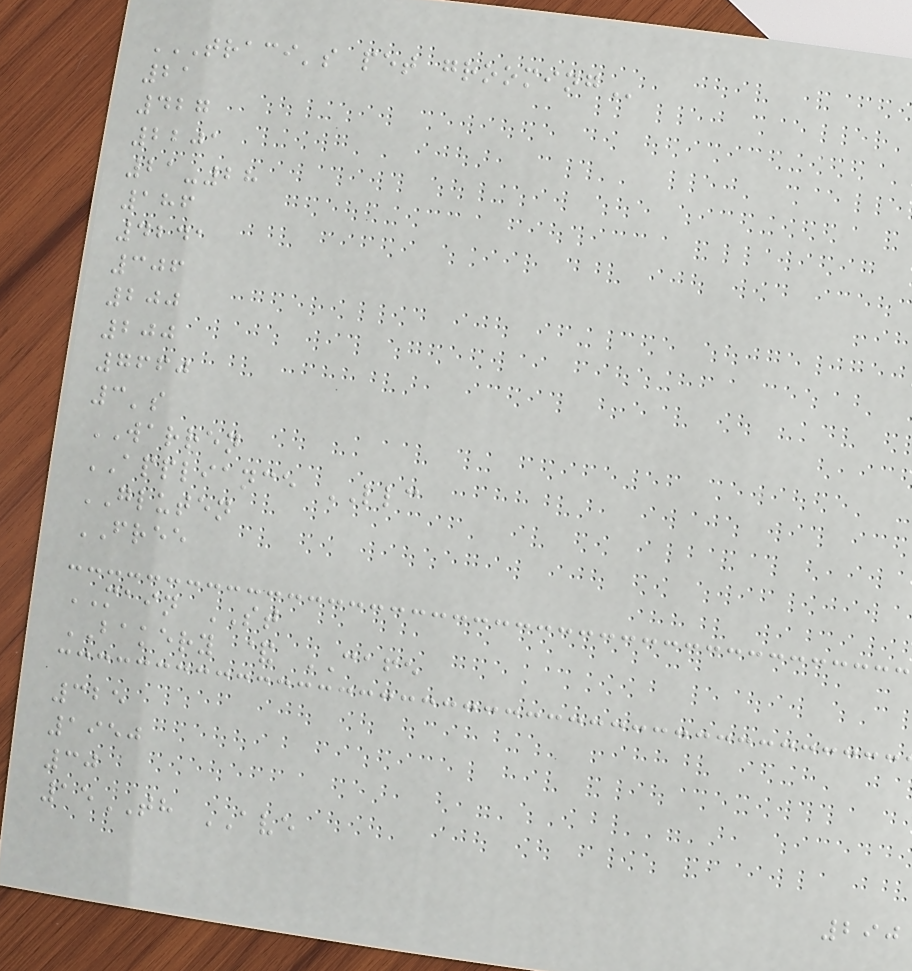TRACI'S PET GROOMING
21
427
2201
21-28
186
4241
306
200
200
7660
3's
WARREN
APPLIANCE LLC
GLUTEN
FREE
MAIN ST
BAKERY & CAFE
325
1950
30
15TH AVE
290
